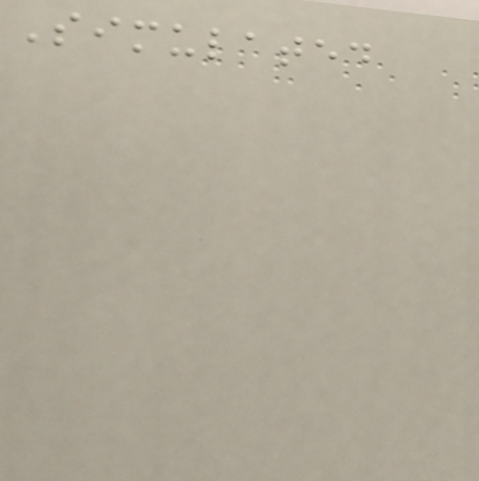Simulated
